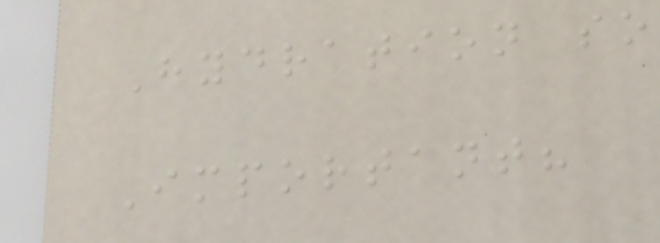Hydration so
Important?
